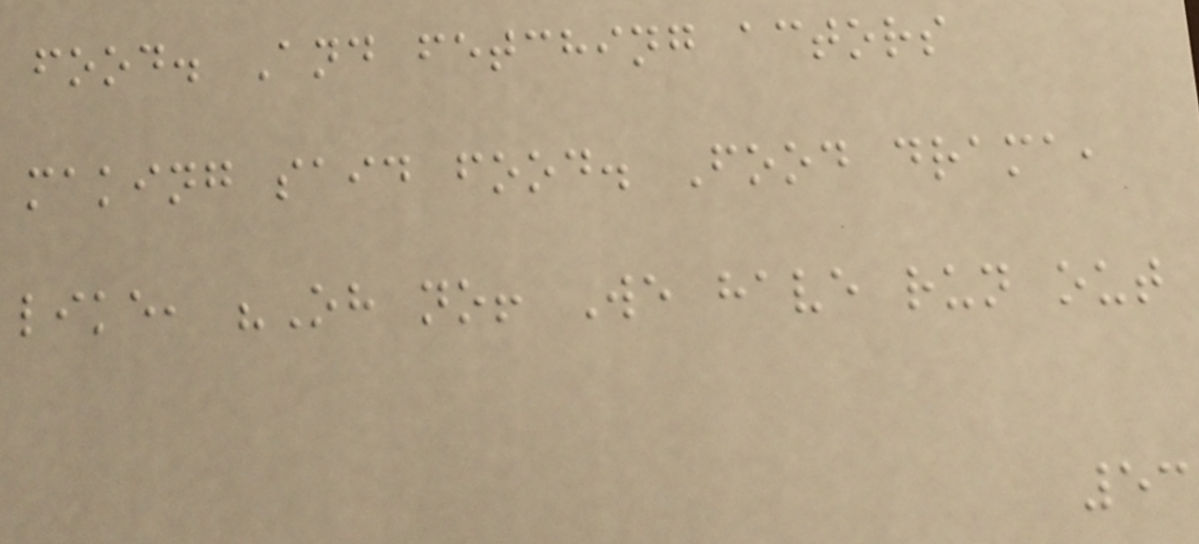food. And fetching actors
making said food. Food drama,
like, "Oh no! We have run out
53
